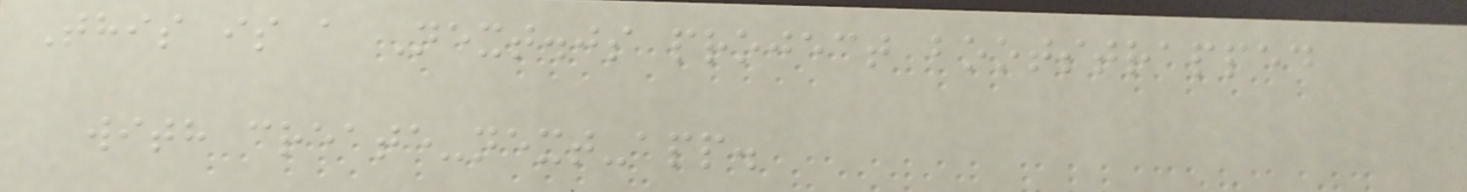This is a Next.js project bootstrapped
with create-next-app.
